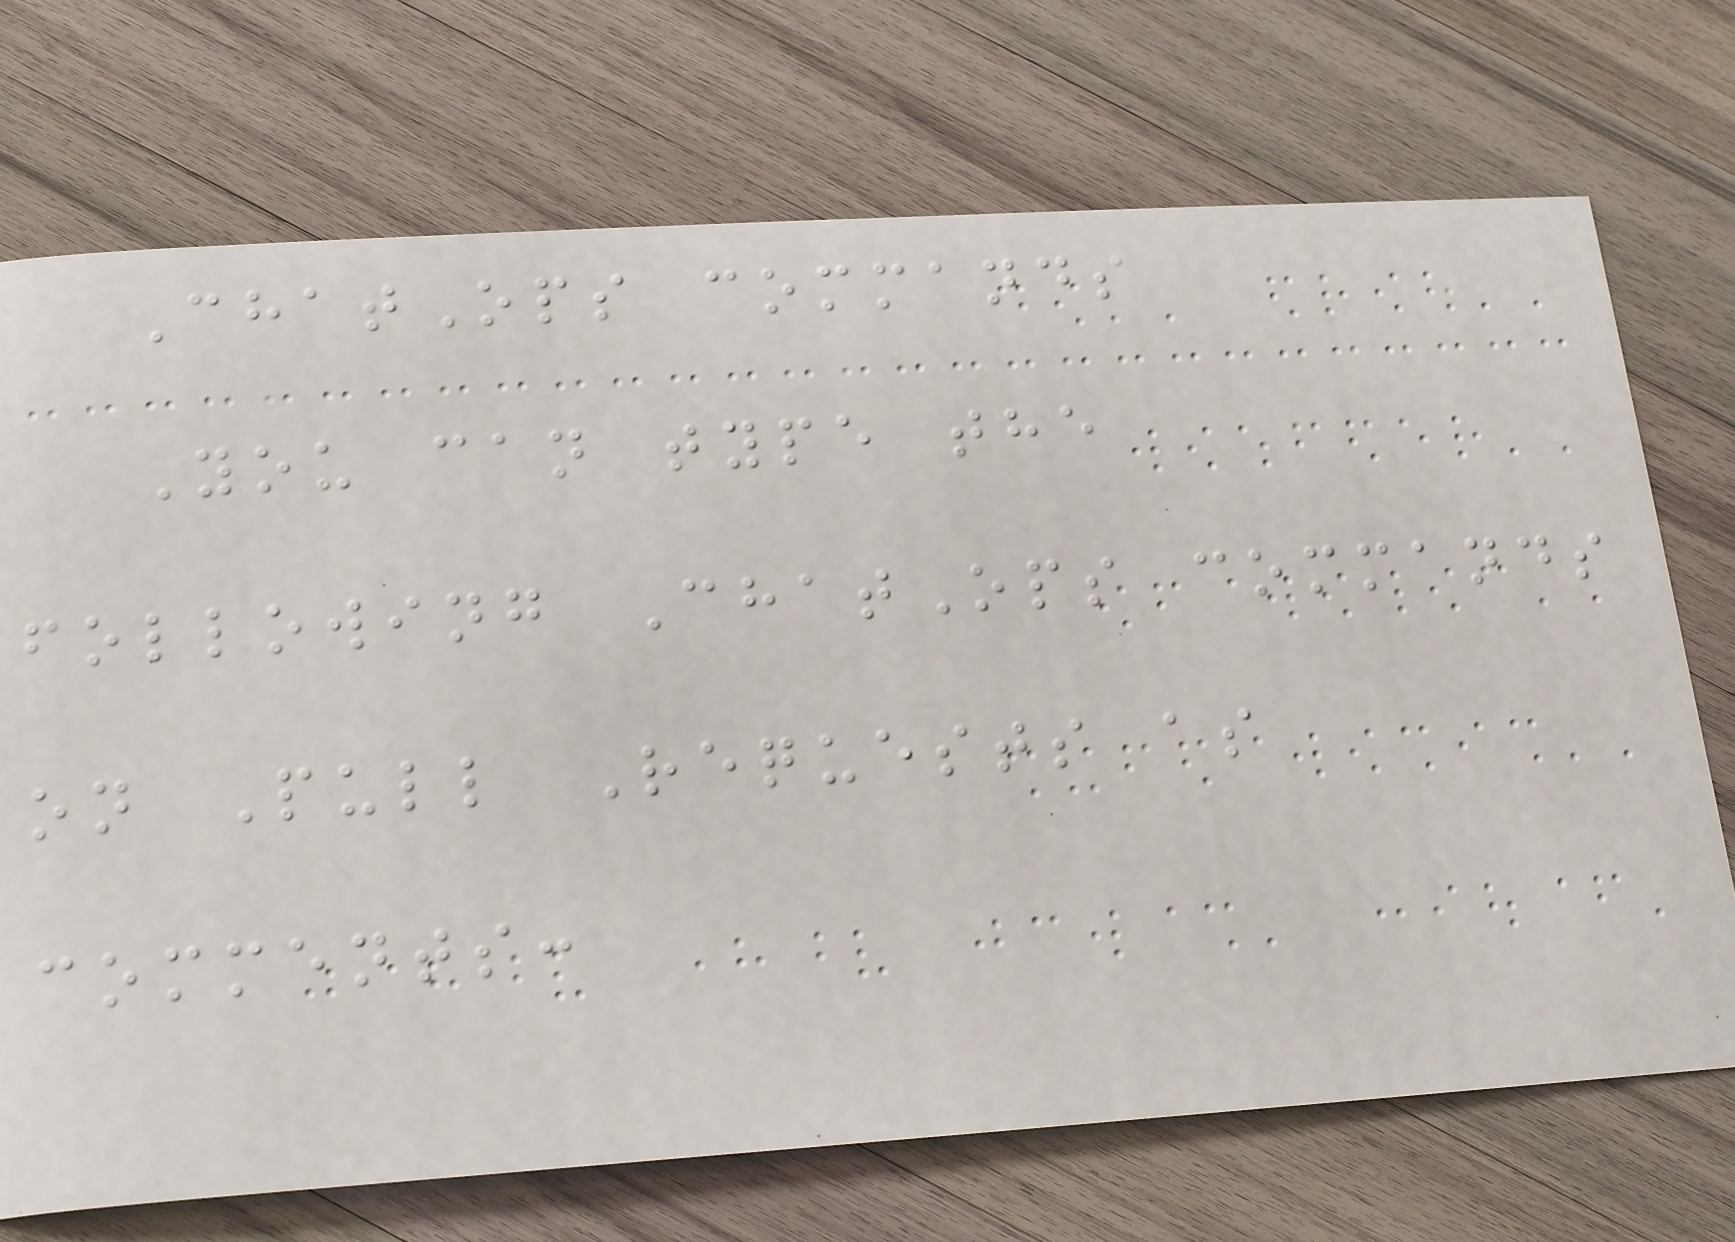ChatOps commands
You can type the
following ChatOps commands
on Pull Requests as
comments:
